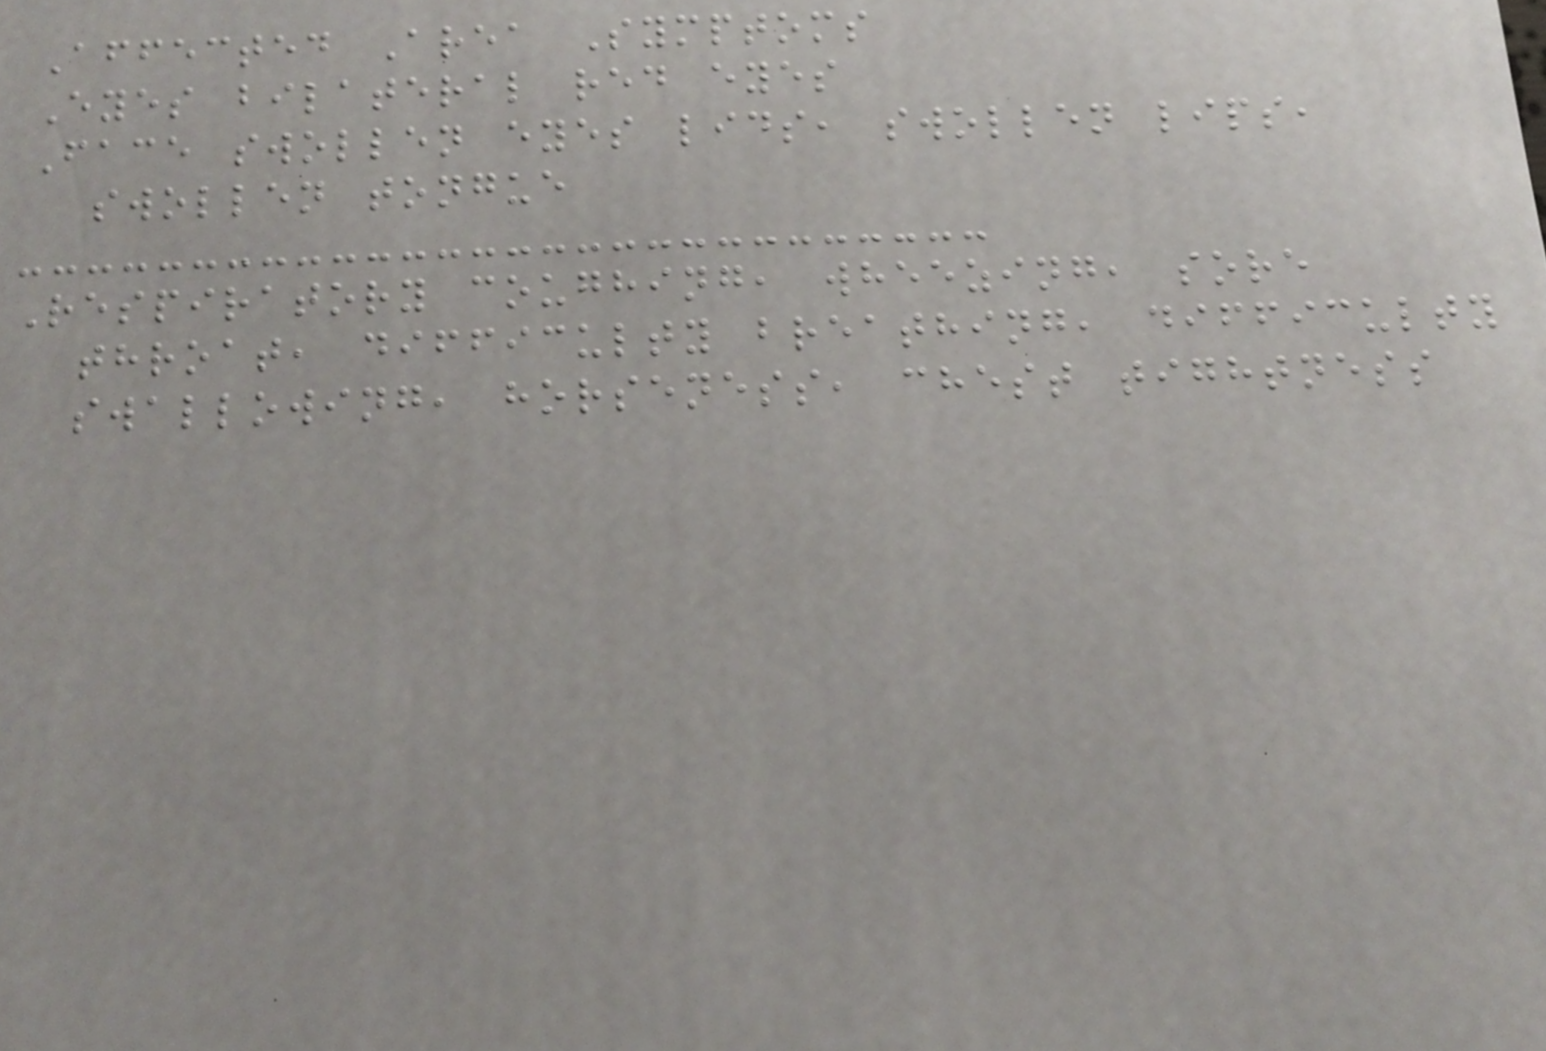Affected Area Symptoms
Eyes bilateral red eyes
Face swollen eyes lids, swollen lips,
swollen tongue
Respiratory coughing, wheezing, sore
throat, difficulty breathing, difficulty
swallowing, horseness, chest tightness
